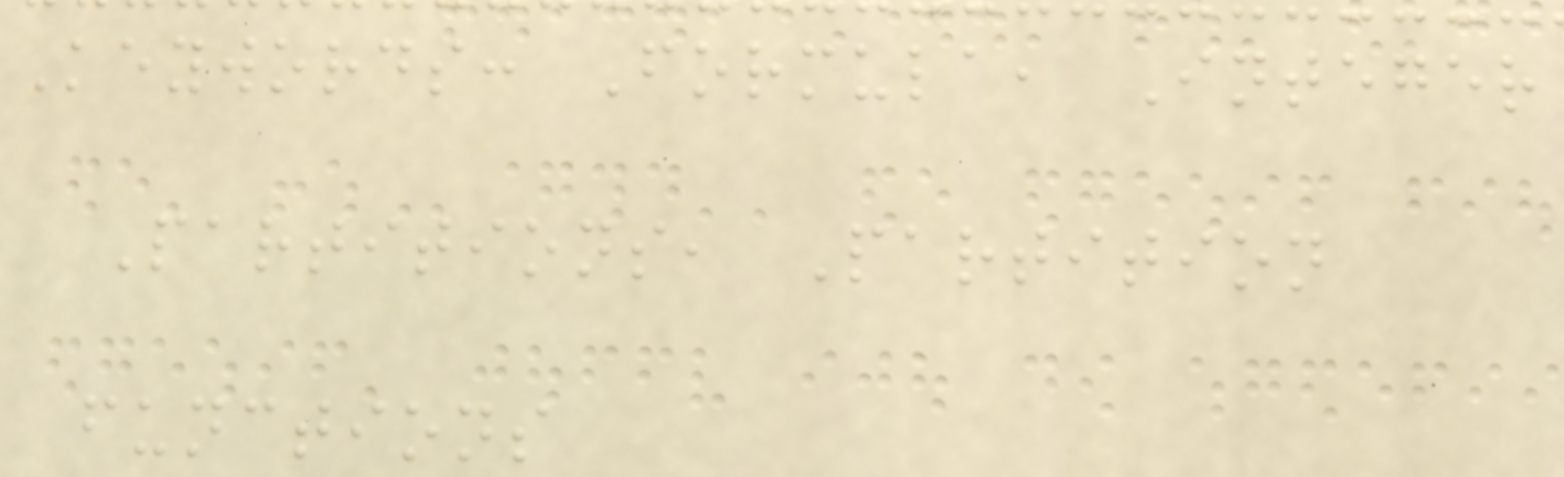Keywords: Formula, Integer
Partitions, Partition
functions
